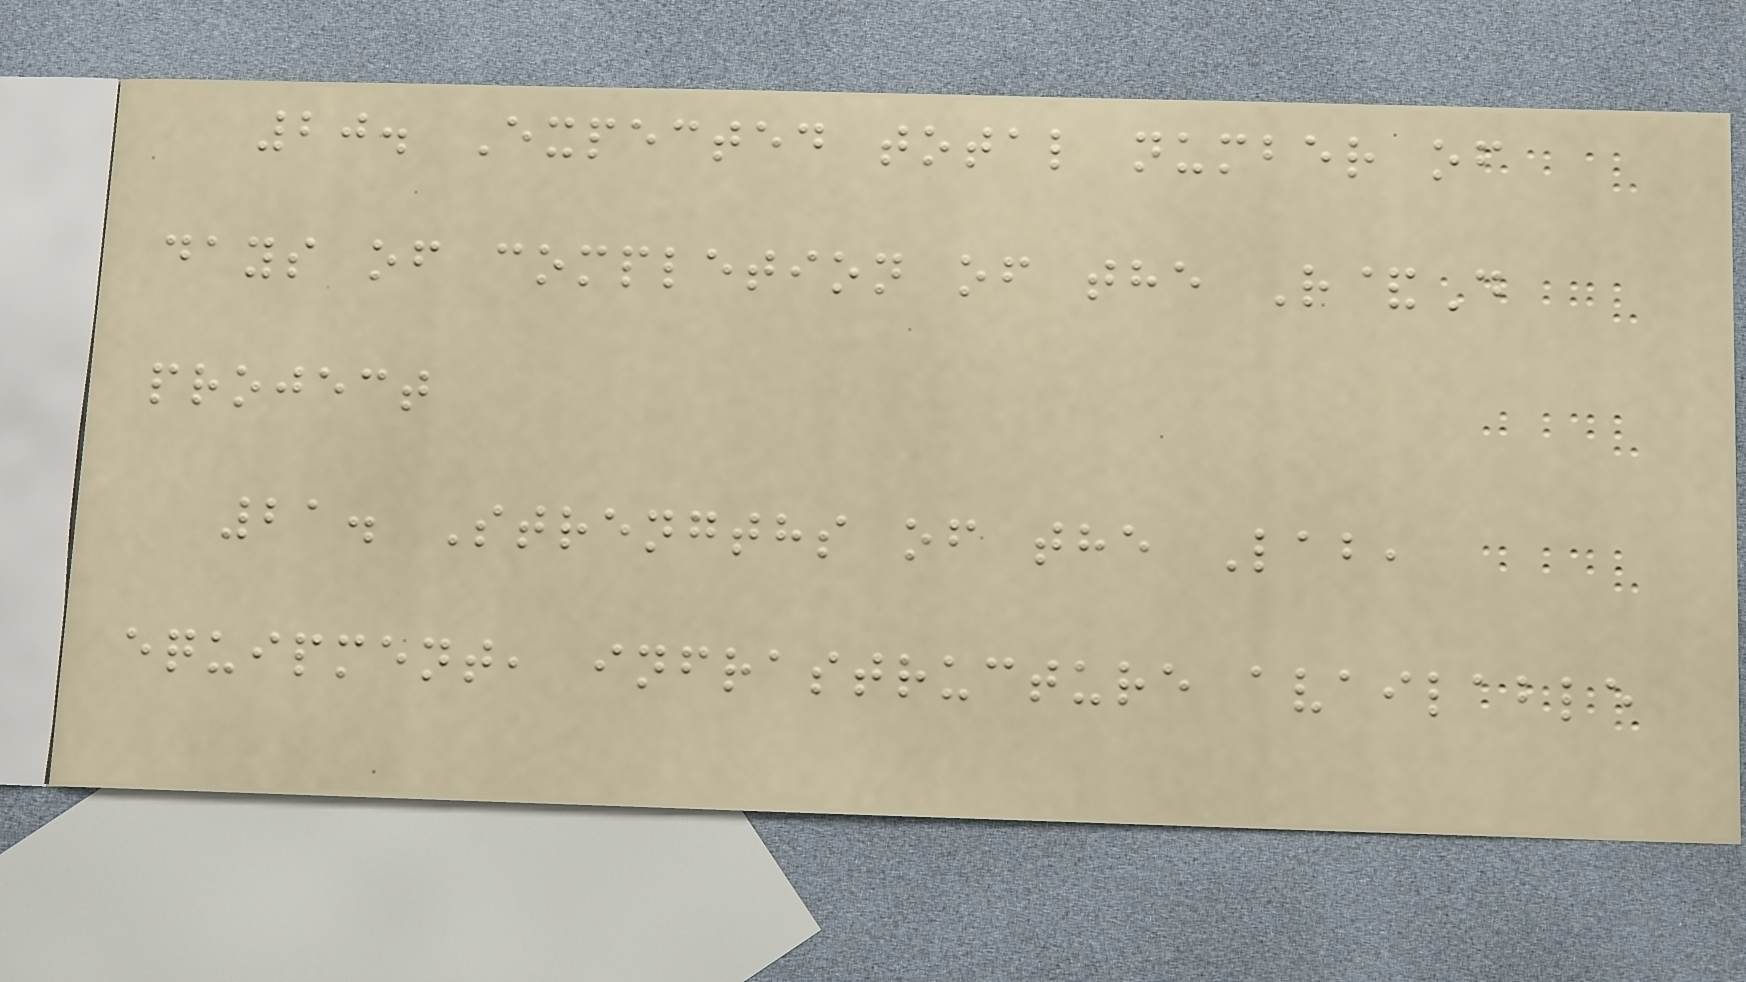20. Expected total number of
days of completion of the R&D
project
21. Strengths of the Lab,
equipment, infrastructure available
